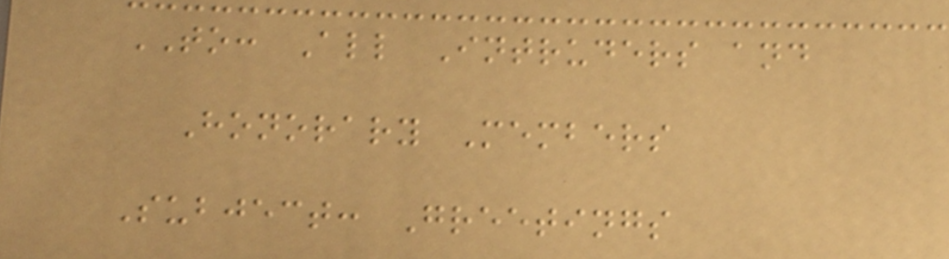TO: All Intruders and
Honorary Members
Subject: Greetings
